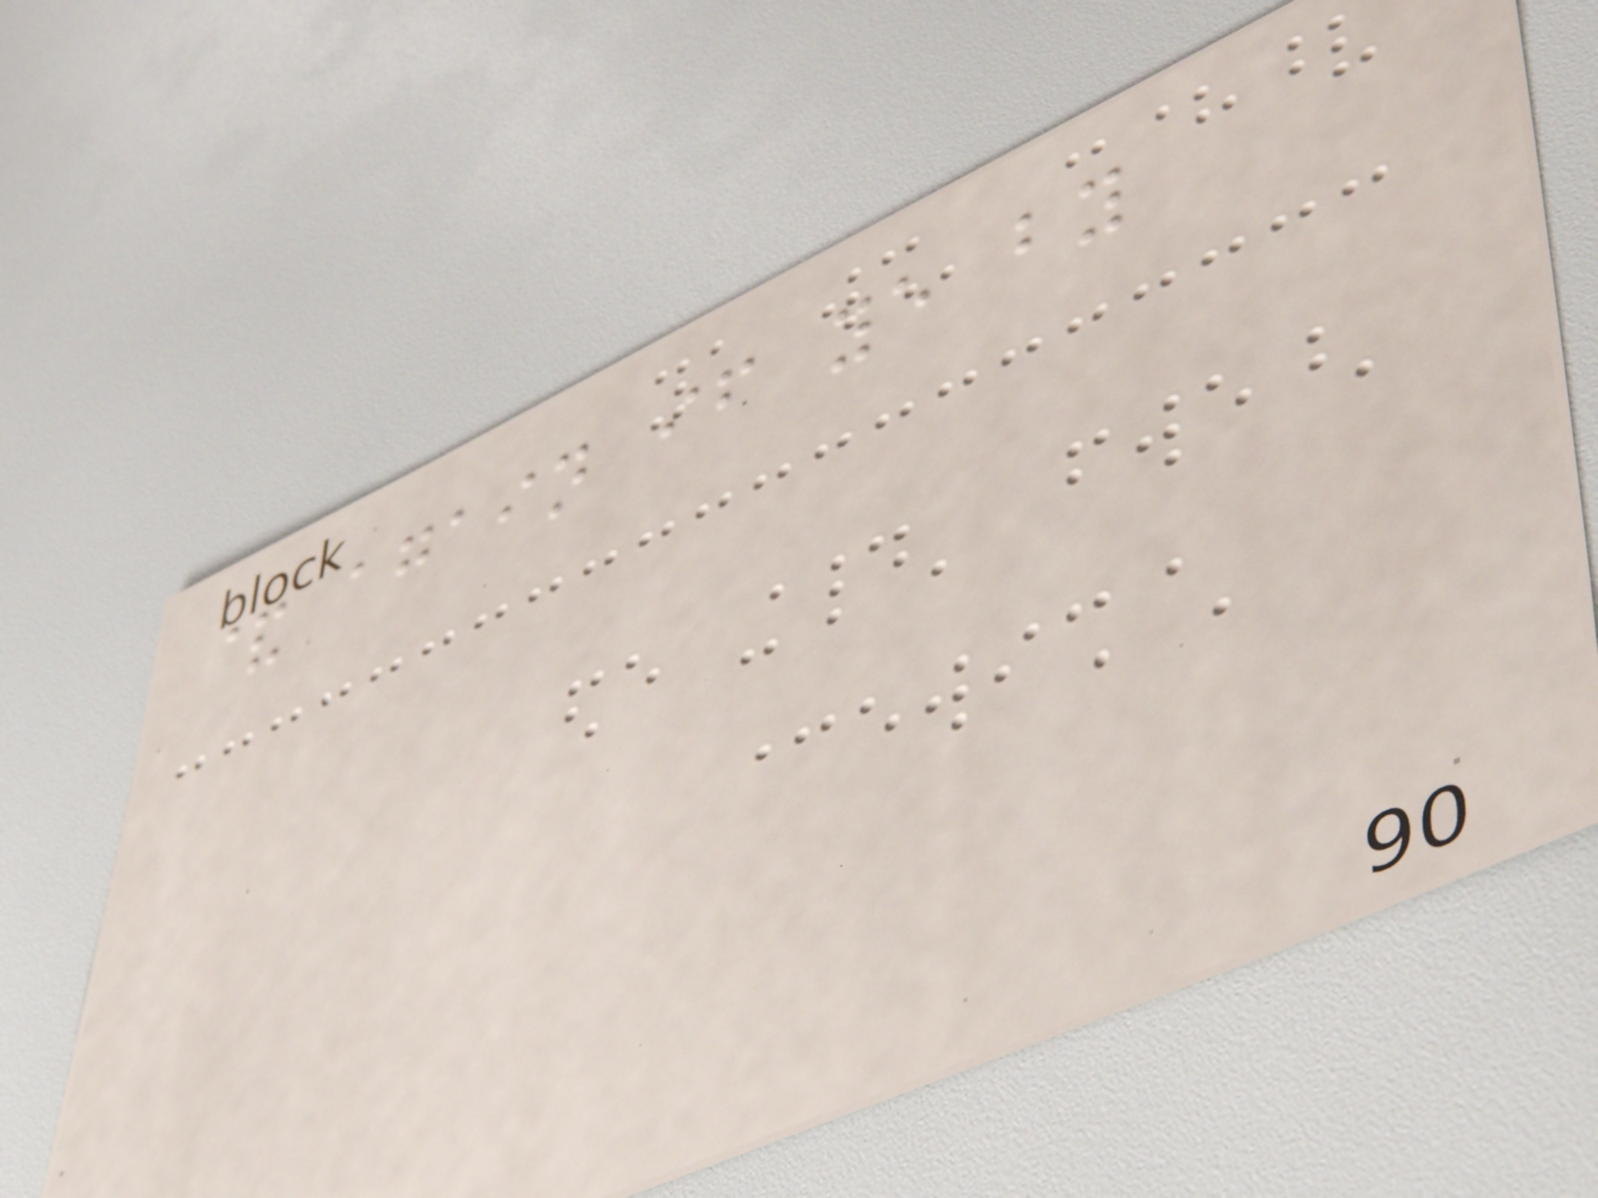& again if ye by
